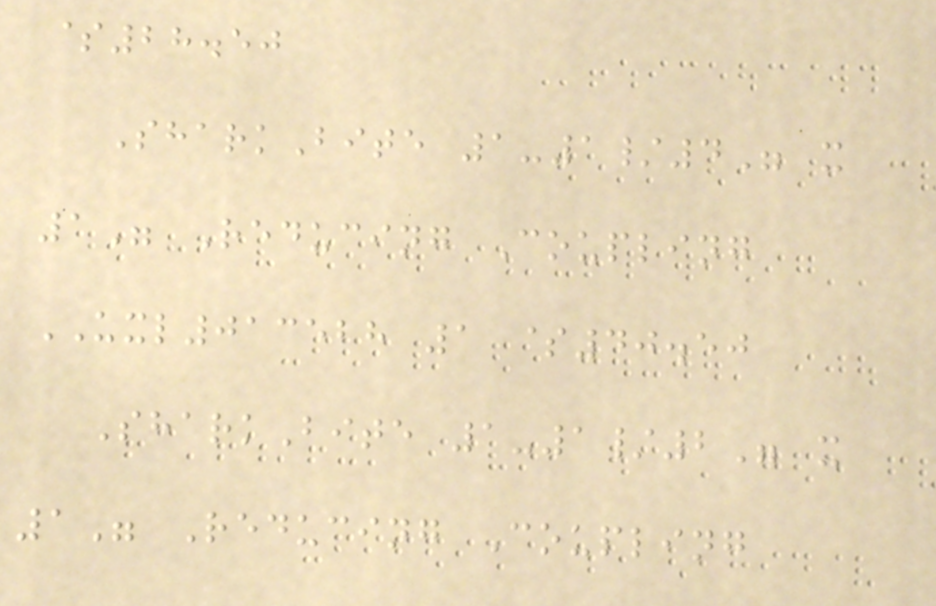$28.50
SharkBite 1-1/4" x
1" Reducing Coupling
UXL013528 1 $40.50
SharkBite 1-1/2" x
1" Reducing Coupling
